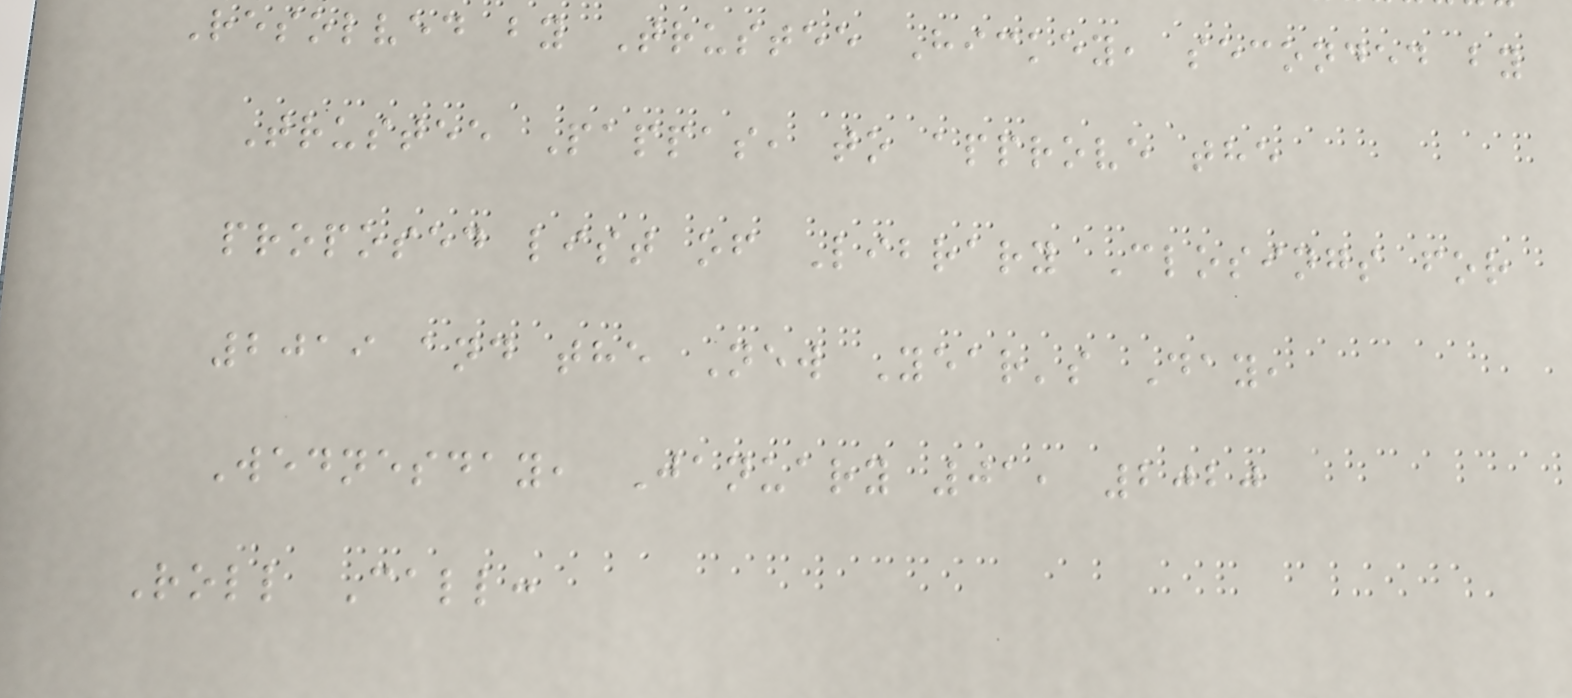Resolved by Trustee Hickey, seconded by
Trustee Pappas, to approve the
proposed list of Library Closings for
2019 and the New Year's Day,
Wednesday, January 01, 2020
Roll Call:
